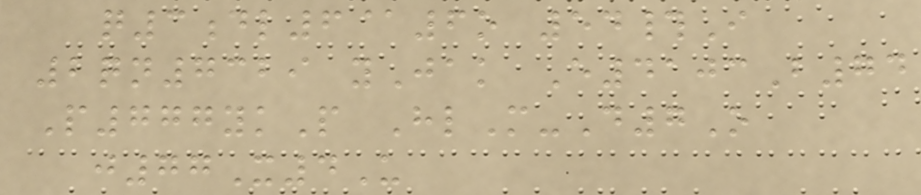q3dl6@6o 54#I
2qn7329 yJak E4103B74
P777ykP HlM-D7O
j77X4U
